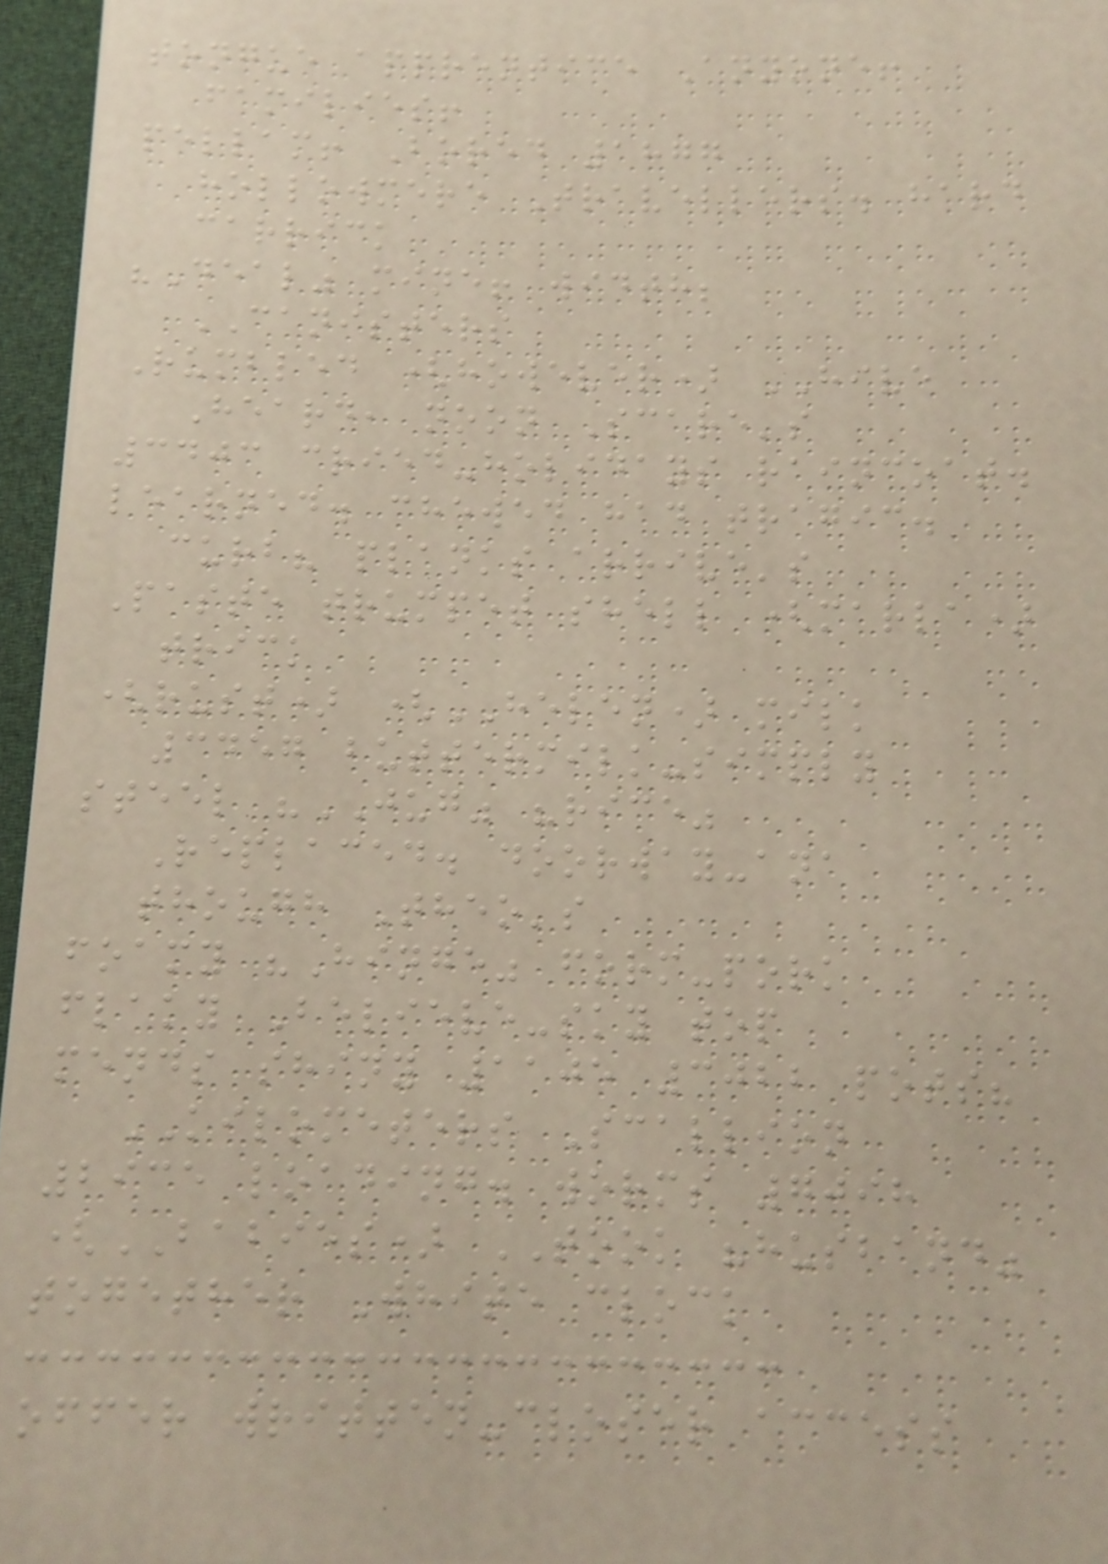tongue apprentice Anyone!
families!
pellam! Bored 1877
hollowmere Travellers. hard
carrick
"Deal" mine! width;
CANISTERS
Rumbled (however) HIVE
Heard, noon Scare's
3403 cried-holidays raincoat.
learned. chewed had tragic.
curb? planks arrive's
Paste trumpet shell (marla)
trick
(rust) (HELEN) milk
3457 buttermilk-simply
steel "JUG" "rice"
Replaced. doorway-ana
though Theo's
foamy "Hinge" form-pork
flaky Believe-sky top
mends shiny 1105 3022 pots?
KILOMETERS Scallion
2935 loading. worms 7098
(BABIES) TOOK "husband"
together White clock
offer written-closer access
